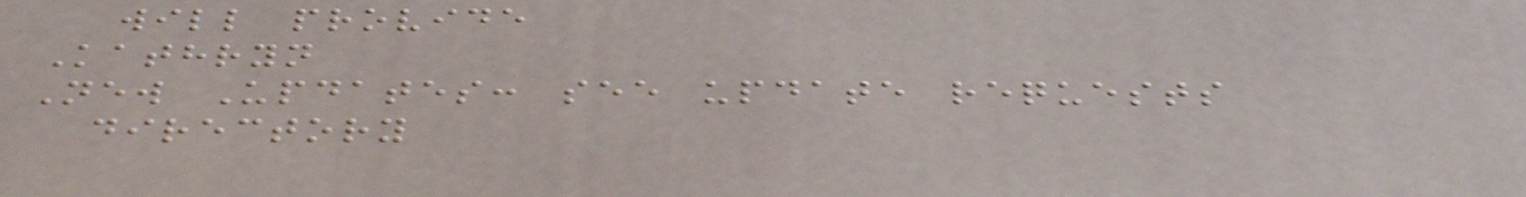will provide
Kathryn
New Updates: see update requests
directory
